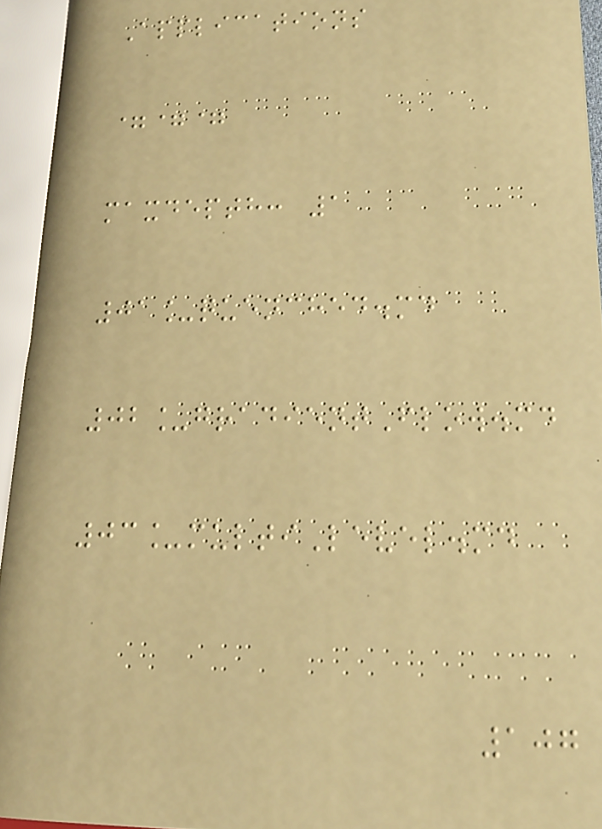Applications
===
maxdepth: 1
01_quenched.md
02_gradientFlow.md
03_multiLevel.md
107
